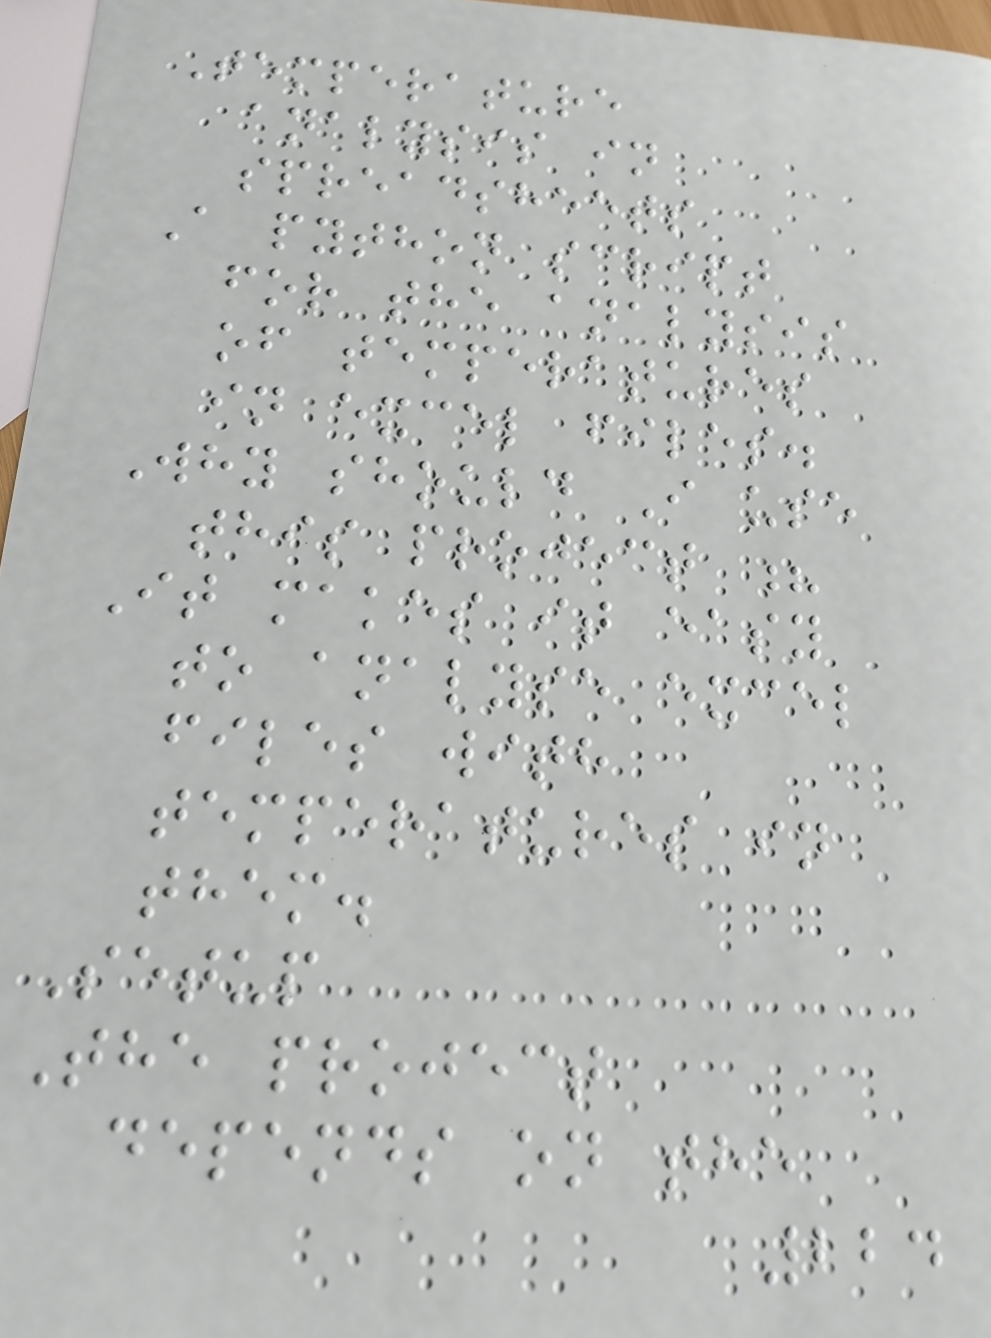Temperature
analysis in
spreadsheets
A python script
for the analysis
of temperatures
in excel files.
Why should I use
this project ?
It makes it easy
to analyse excel
files with
temperatures in
them.
Setup
The project
depends on the
224
